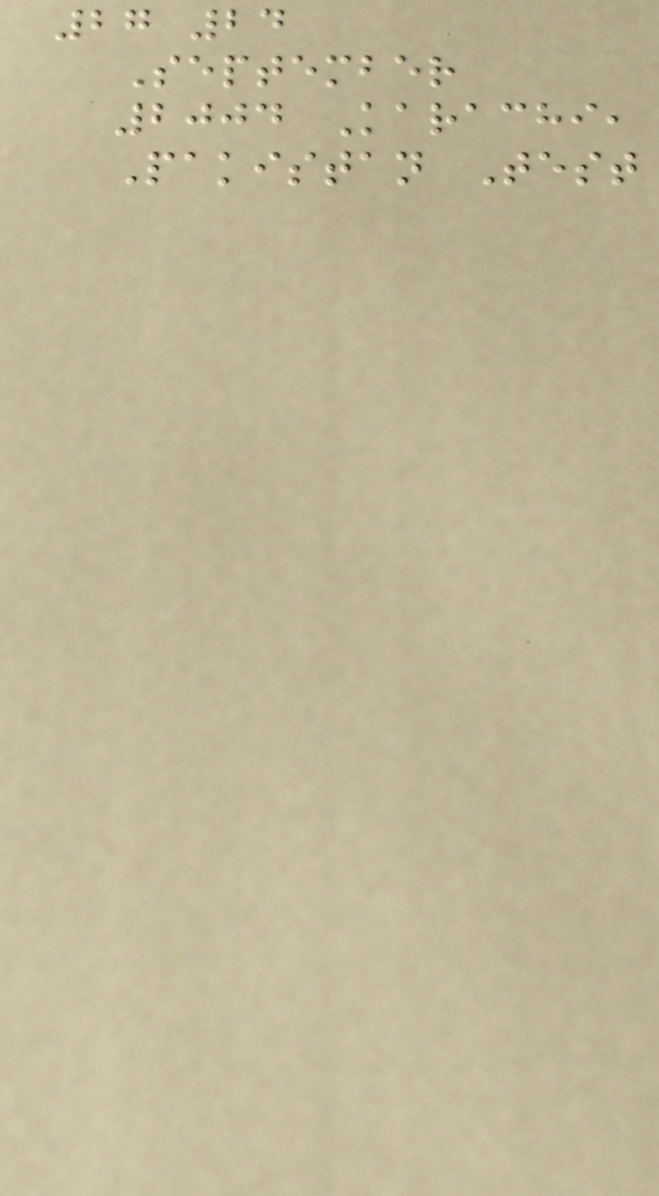27 24
September
2004 Karachi,
Pakistan Test
